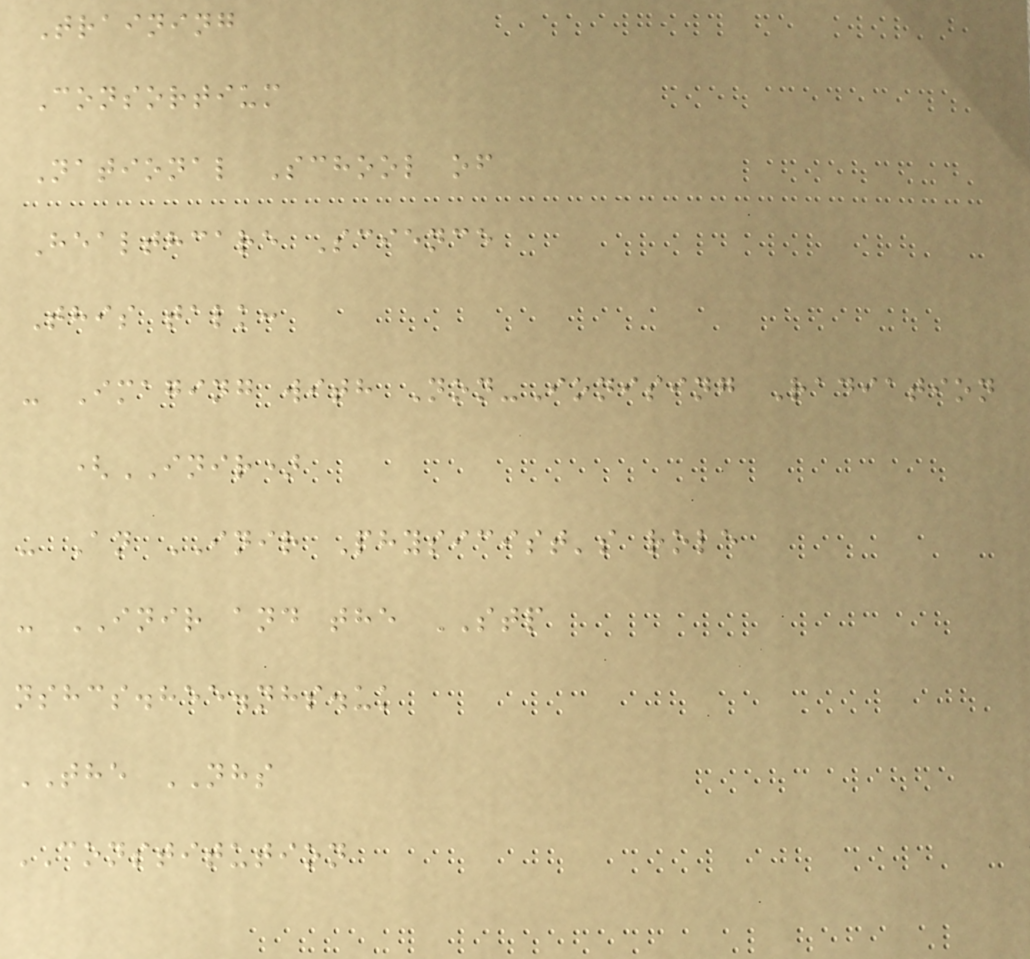Training
Consortium
National School of
Healthcare Science
This talk:
- Imaging with Non-Ionising Radiation
(INIR)
- An INIR Physicist's role
- INIR and the STP
nshcs.hee.nhs.uk
THE NHS
CONSTITUTION
